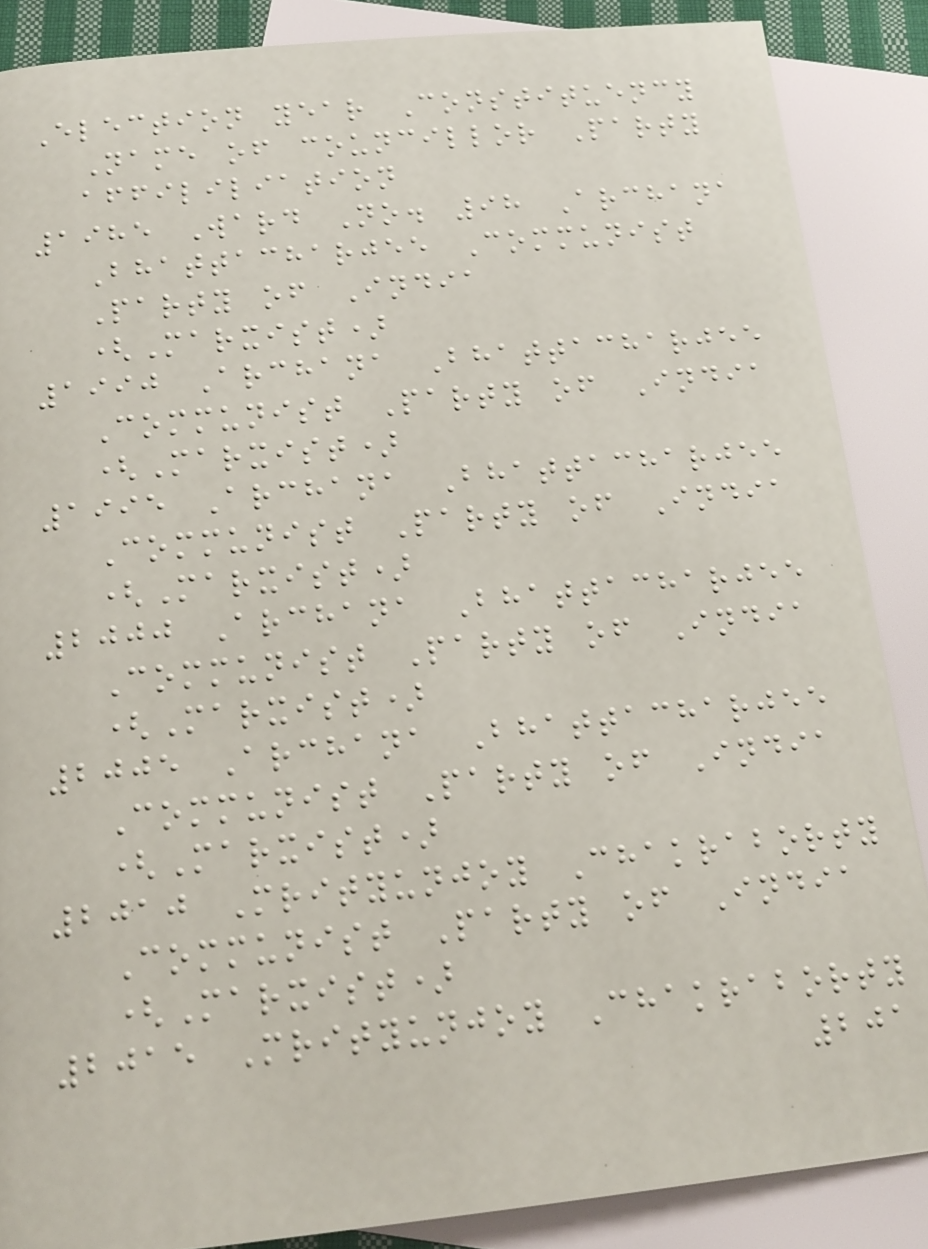Election year Constituency
Name of councillor Party
affililiation
1985 Ward No. 98 Archana
Bhattacharjee Communist
Party of India
(Marxist)
1990 Archana Bhattacharjee
Communist Party of India
(Marxist)
1995 Archana Bhattacharjee
Communist Party of India
(Marxist)
2000 Archana Bhattacharjee
Communist Party of India
(Marxist)
2005 Archana Bhattacharjee
Communist Party of India
(Marxist)
2010 Mrityunjoy Chakraborty
Communist Party of India
(Marxist)
2015 Mrityunjoy Chakraborty
201
